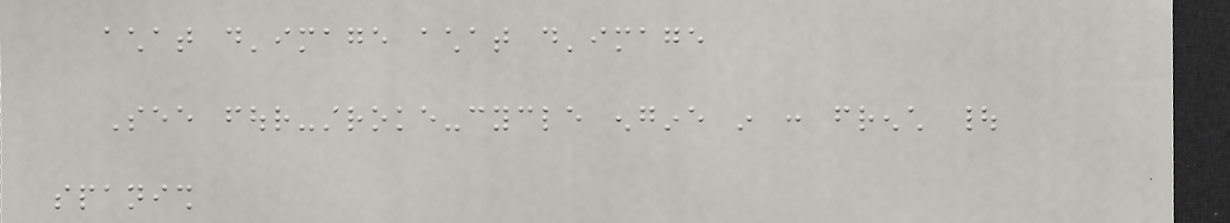achat d'image achat d'image
See four-stroke-cycle engine in : french |
spanish
